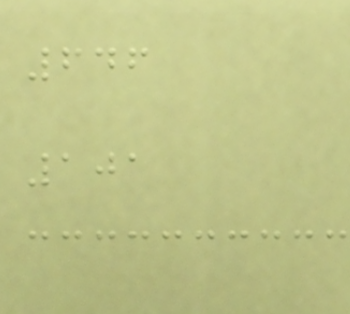646
101
